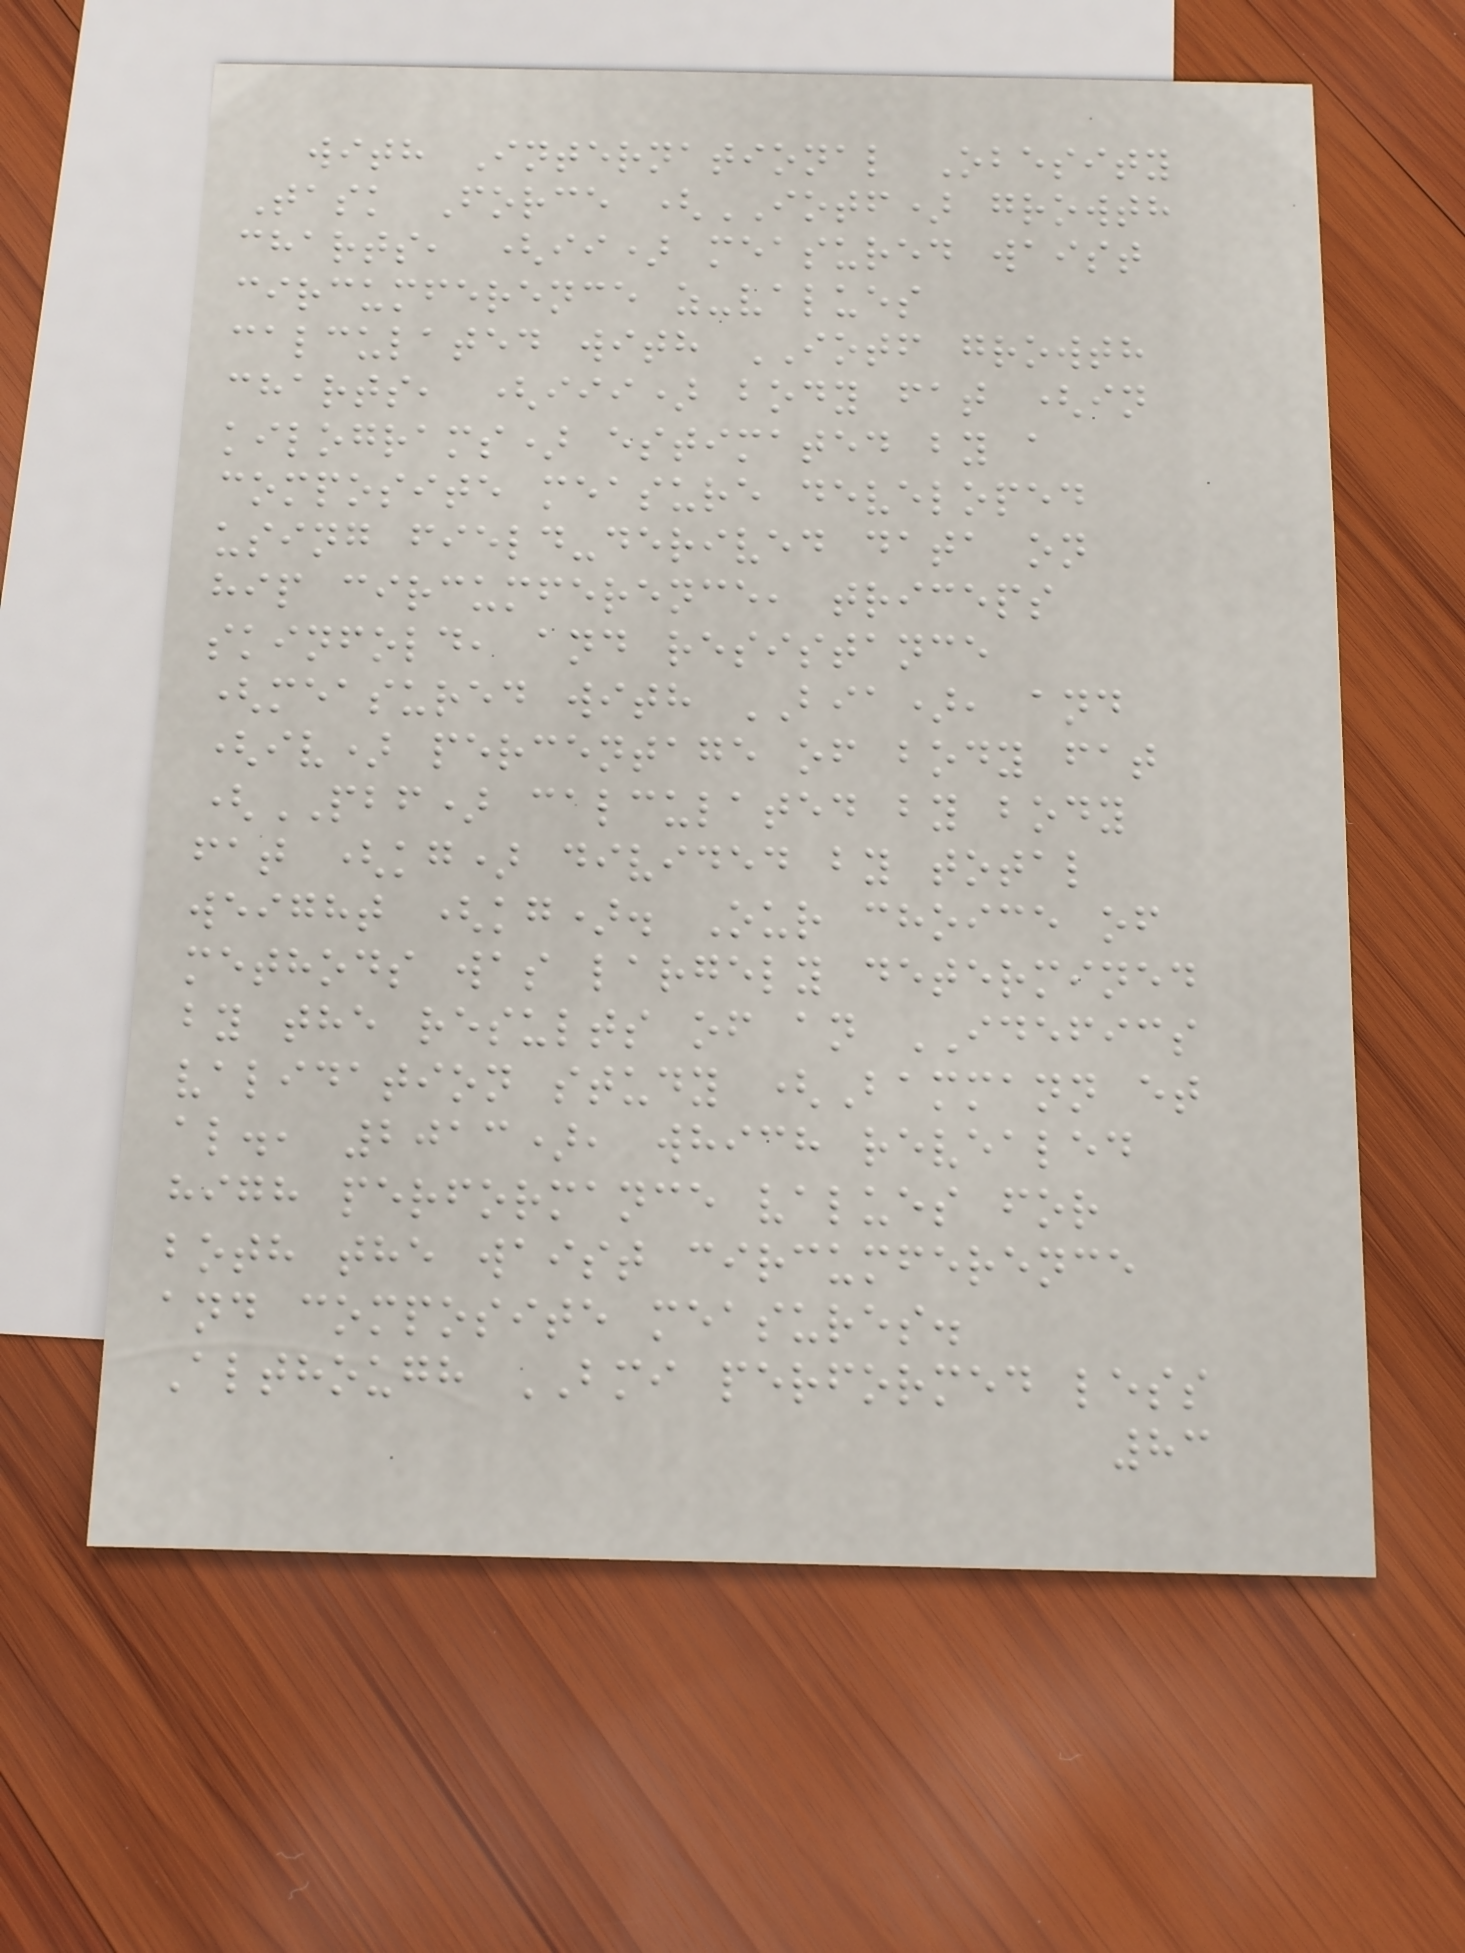with International Obesity
Task Force (IOTF) growth
charts, (ii) measured waist
circumference z-values
calculated with IOTF growth
charts, (iii) body fat (in
kilograms) estimated by a
composite measure developed
using field-derived data on
hip circumference, triceps
skinfold, and resistance
(measured with BIA), and
(iv) percentage of body fat
(PBF) calculated by body
fat (kg) divided by total
weight (kg). Our choice of
methods was largely determined
by the results of an IDEFICS
validation study (Bammann et
al., 2013), which revealed
high performance values for
both the waist circumference
and composite measures.
Although BMI performed less
83
